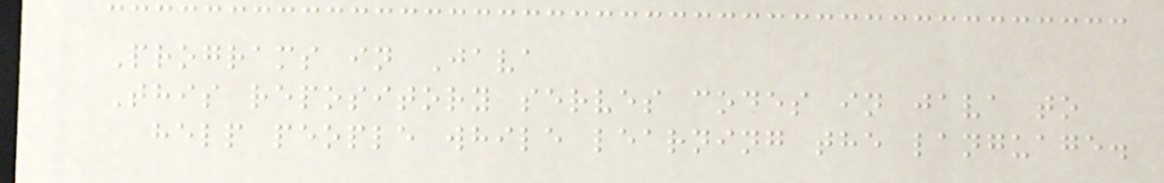Programs in Java
This repository serves codes in java to
help people while learning the language.
